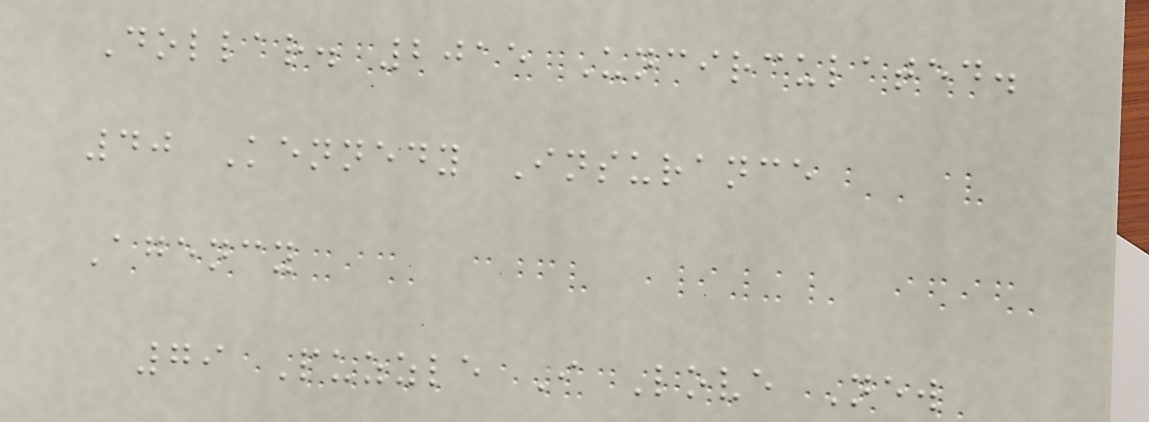Dollar. 2015 Uncirculated.
40 Kennedy Insurance
Agency
79 Puzzle I Love New
